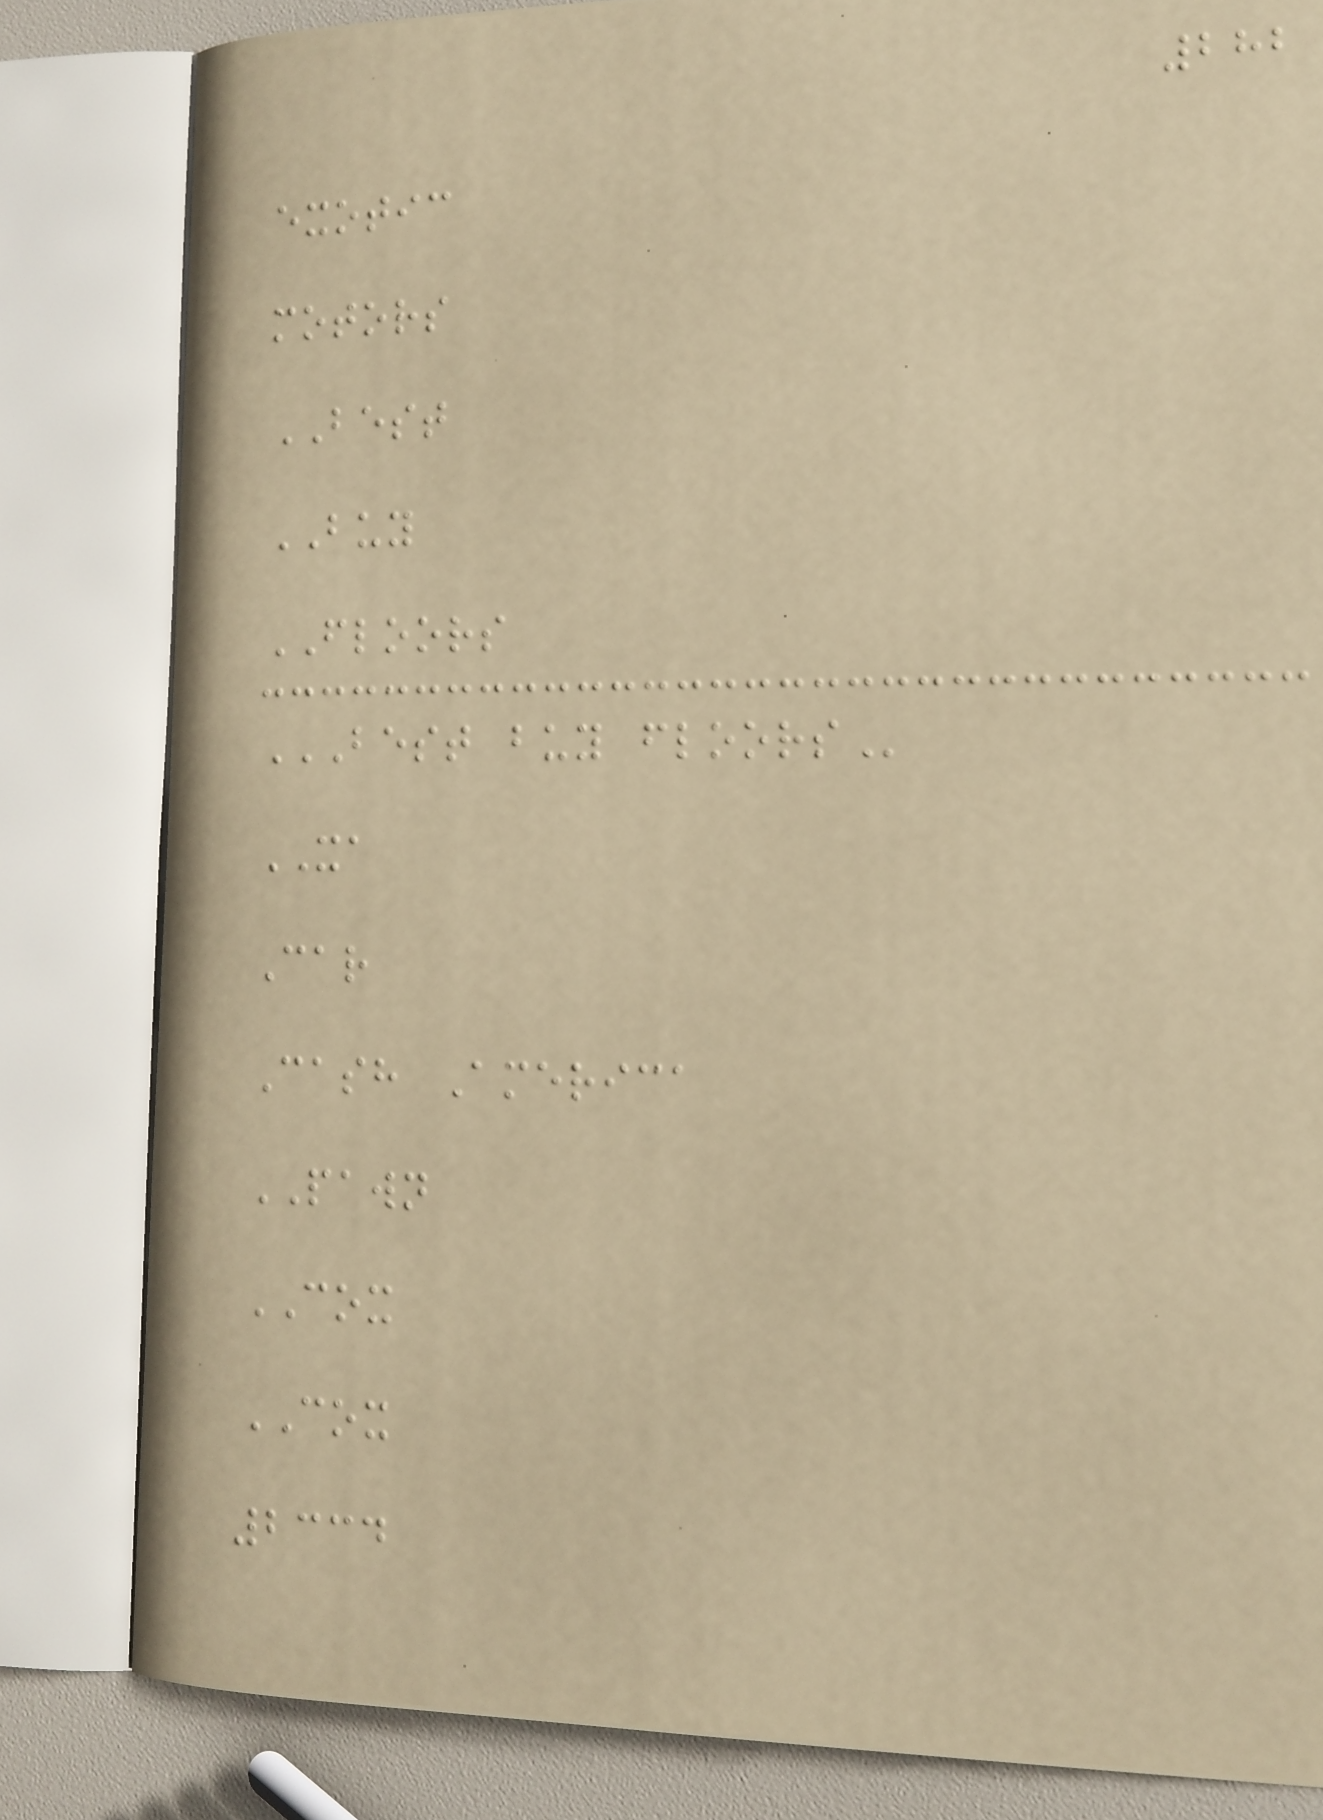282
exotic
motors
BEST
BUY
FLOORS
BEST BUY FLOORS
XA
Car
Cash America
PAWN
COX
COX
2334
